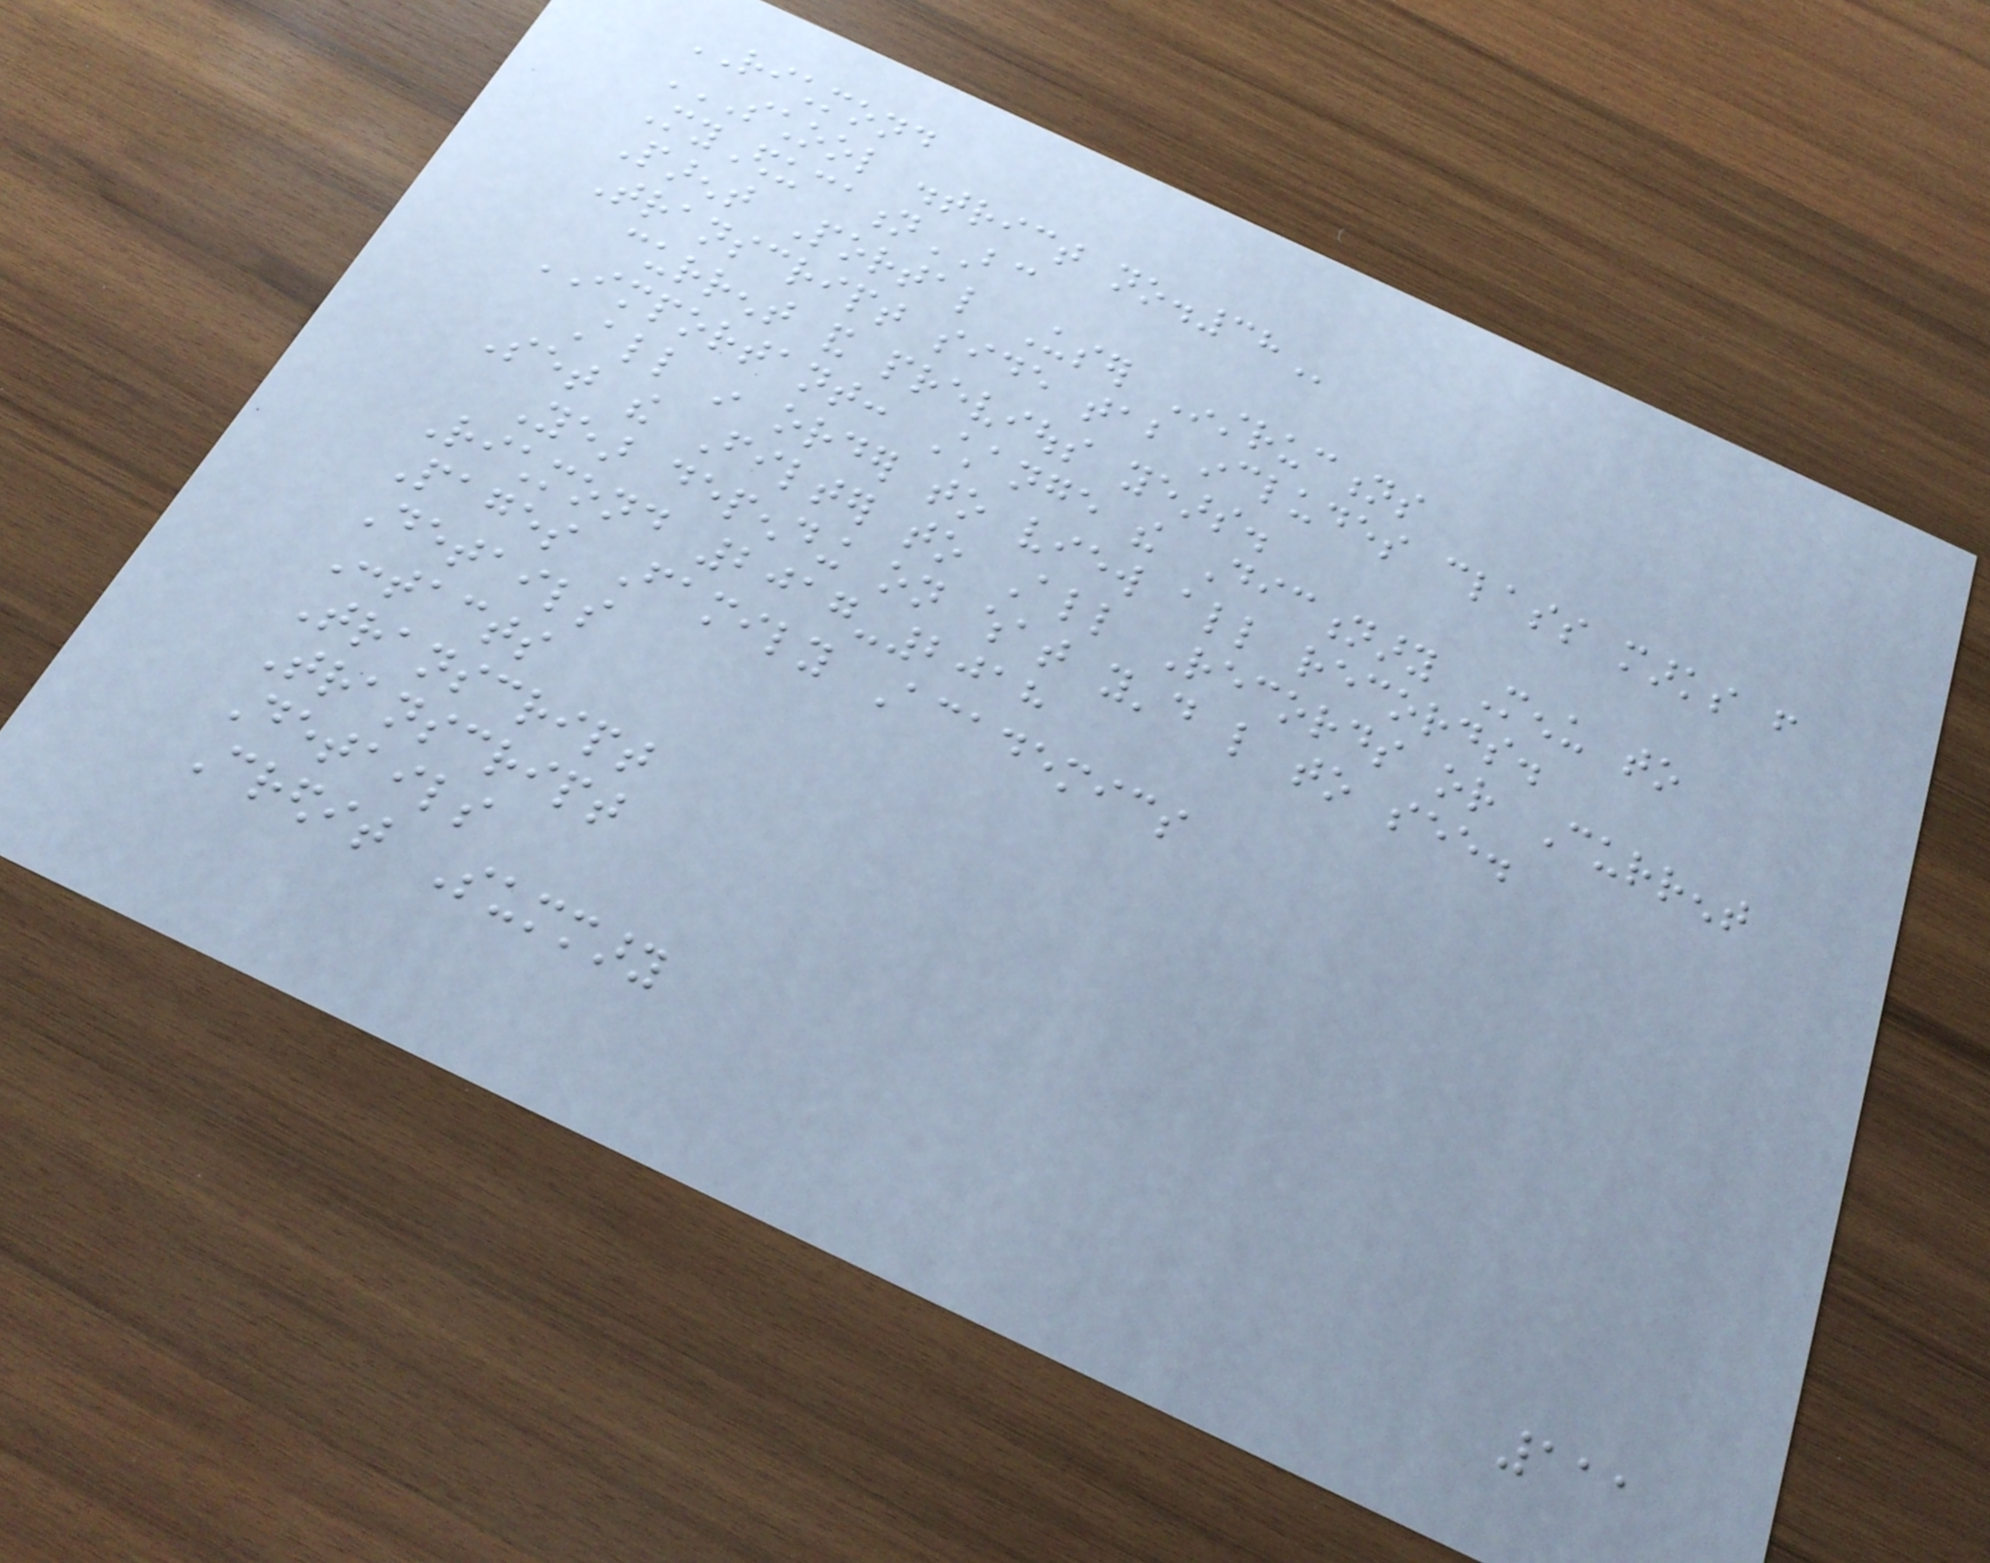RICHMOND
SCHOOL DISTRICT NO.38
MyEducationBC
Parent Portal User Instructions
Transcript side tab includes class marks from
current and previous years.
IMPORTANT: Change the Dictionary Menu to
All in order to view all records.
Set the Filter to All Records or Current
Year depending on what you'd like to see.
Richmond 2017-2018
Pages Family Academics
Details
Contacts
Transcript
Transcript
Details
Credit Summary
111
